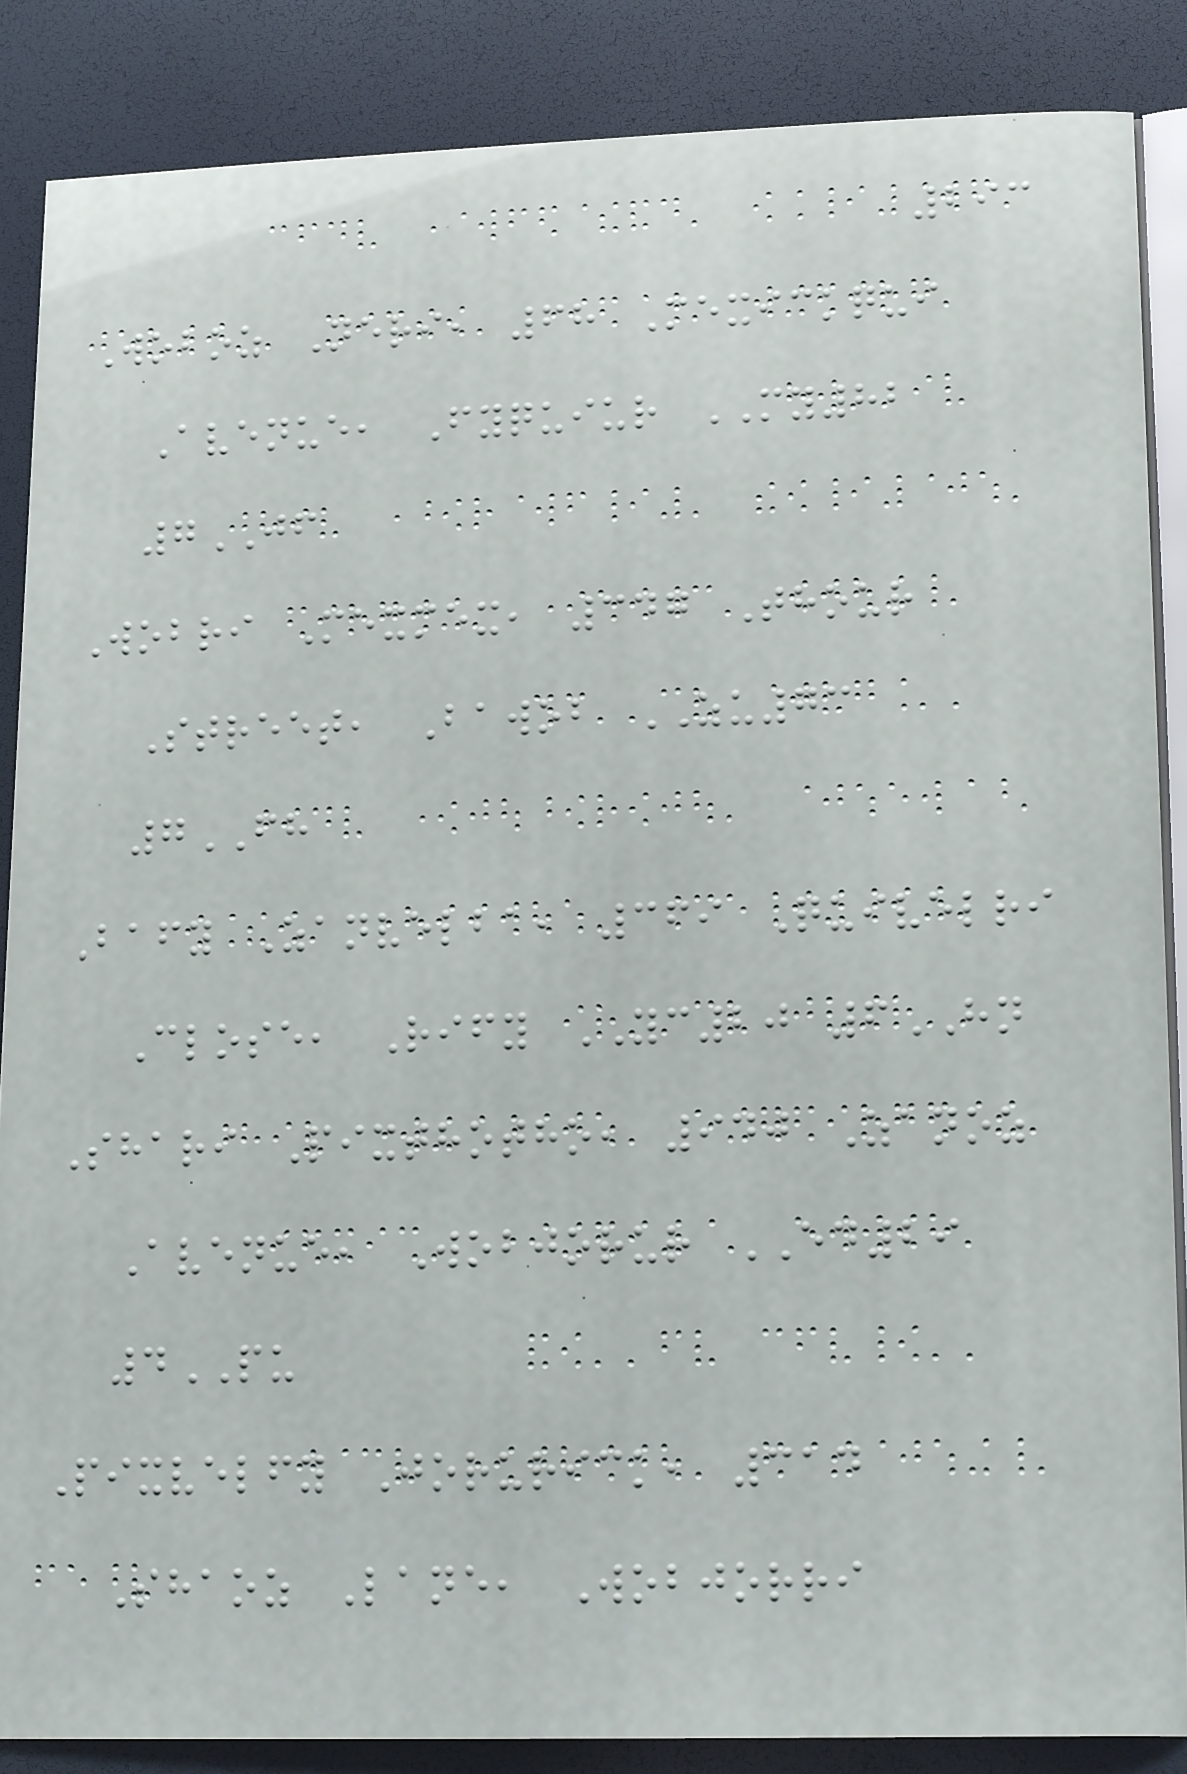293
Woboz Neri, 68 Mexickqui
Avenue, Fyquiur MY82
7JF
Wobri Mexmex, 347 Thour
Street, Bawob ZU73
7FH
Bafy Zanvelba, 369 Quivelri
Close, Rify YC20 6HN
Shari Pixthotho, 940 Zanoz
Avenue, Wobjorur ED29
4PU
Pixvelfy Jorurick, 314
Shaoz Lane, Wobjorri
